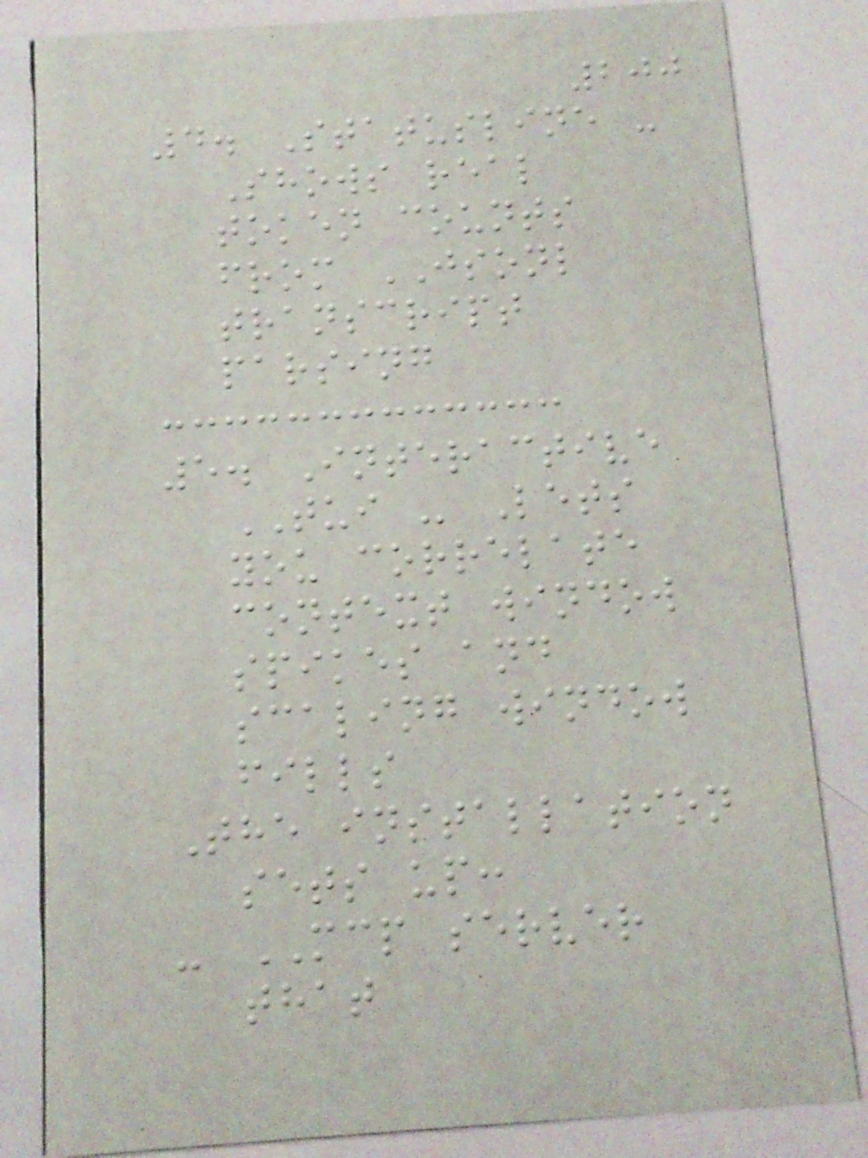200
4. Statusline -
Shows real
token counts
from JSONL
transcript
parsing
5. Interactive
TUI - Lets
you correlate
context window
spikes and
scaling window
fills
The installation
sets up:
- MCP server
that
